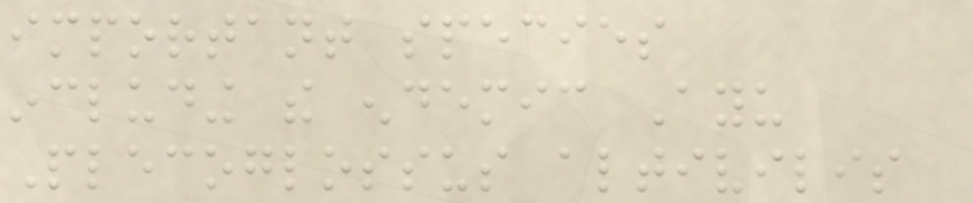important species
including the endemic Ayu
Plecoglossus altivilis
